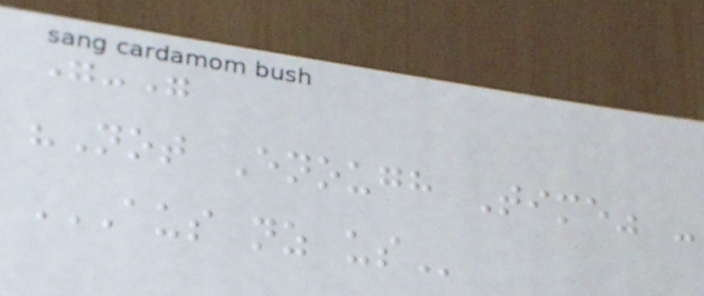"-"
"Not Enough Time" -
AUS NZ US
